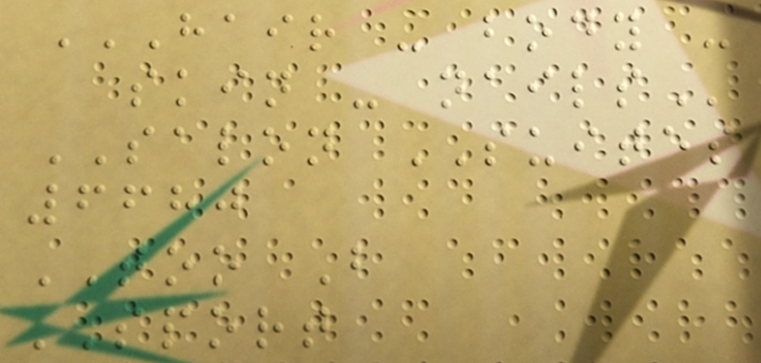HAIR - BODY -
SKIN - NAILS
SALON SUITES
6680
TOO B
SPORT
